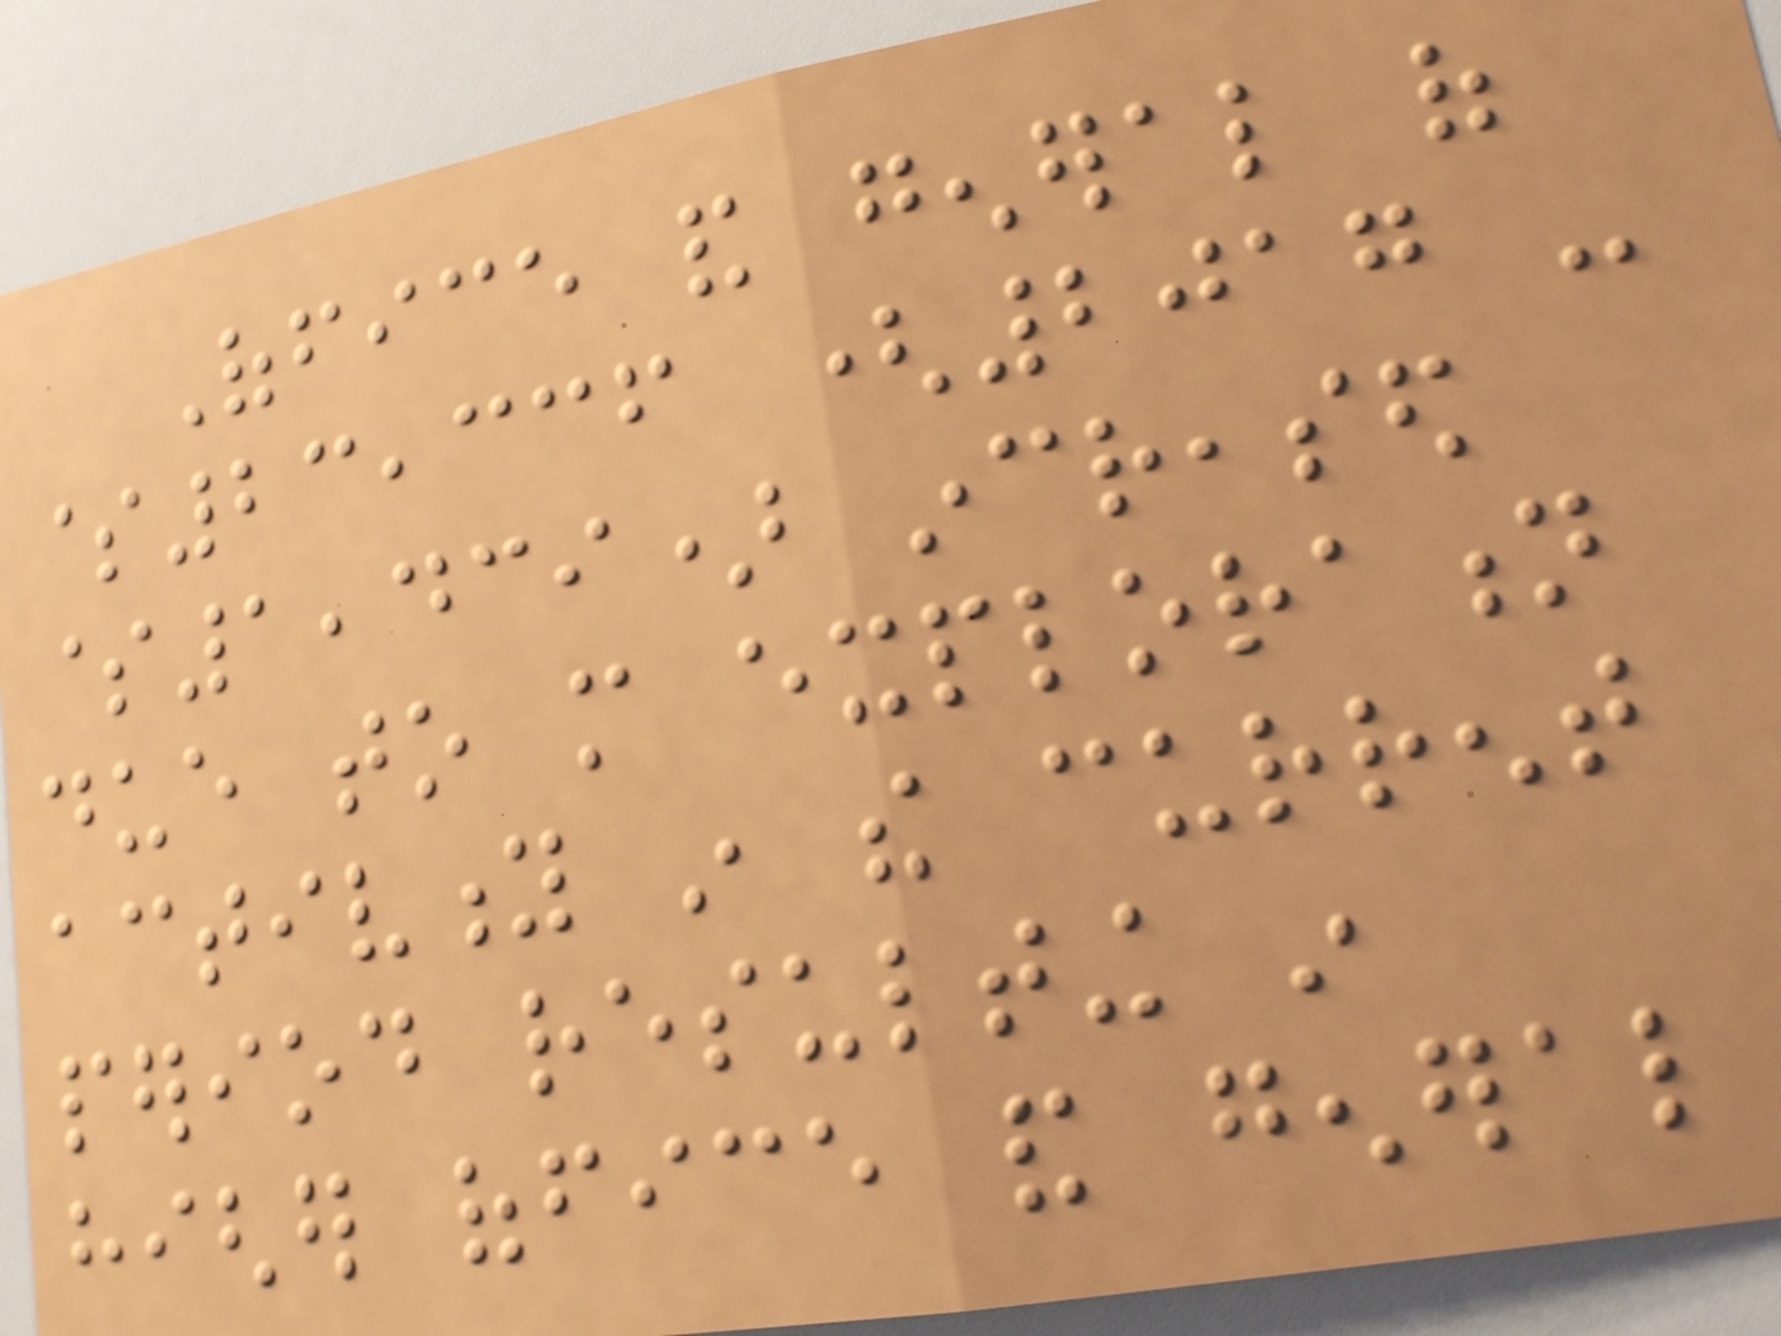Office and general of
$23,336 (2017 -
$1,439) increased
due to more exploration
activity in the current
period resulting in
higher office and general
